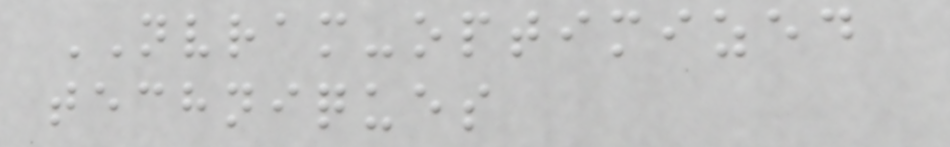NVRAM-optimized
techniques
